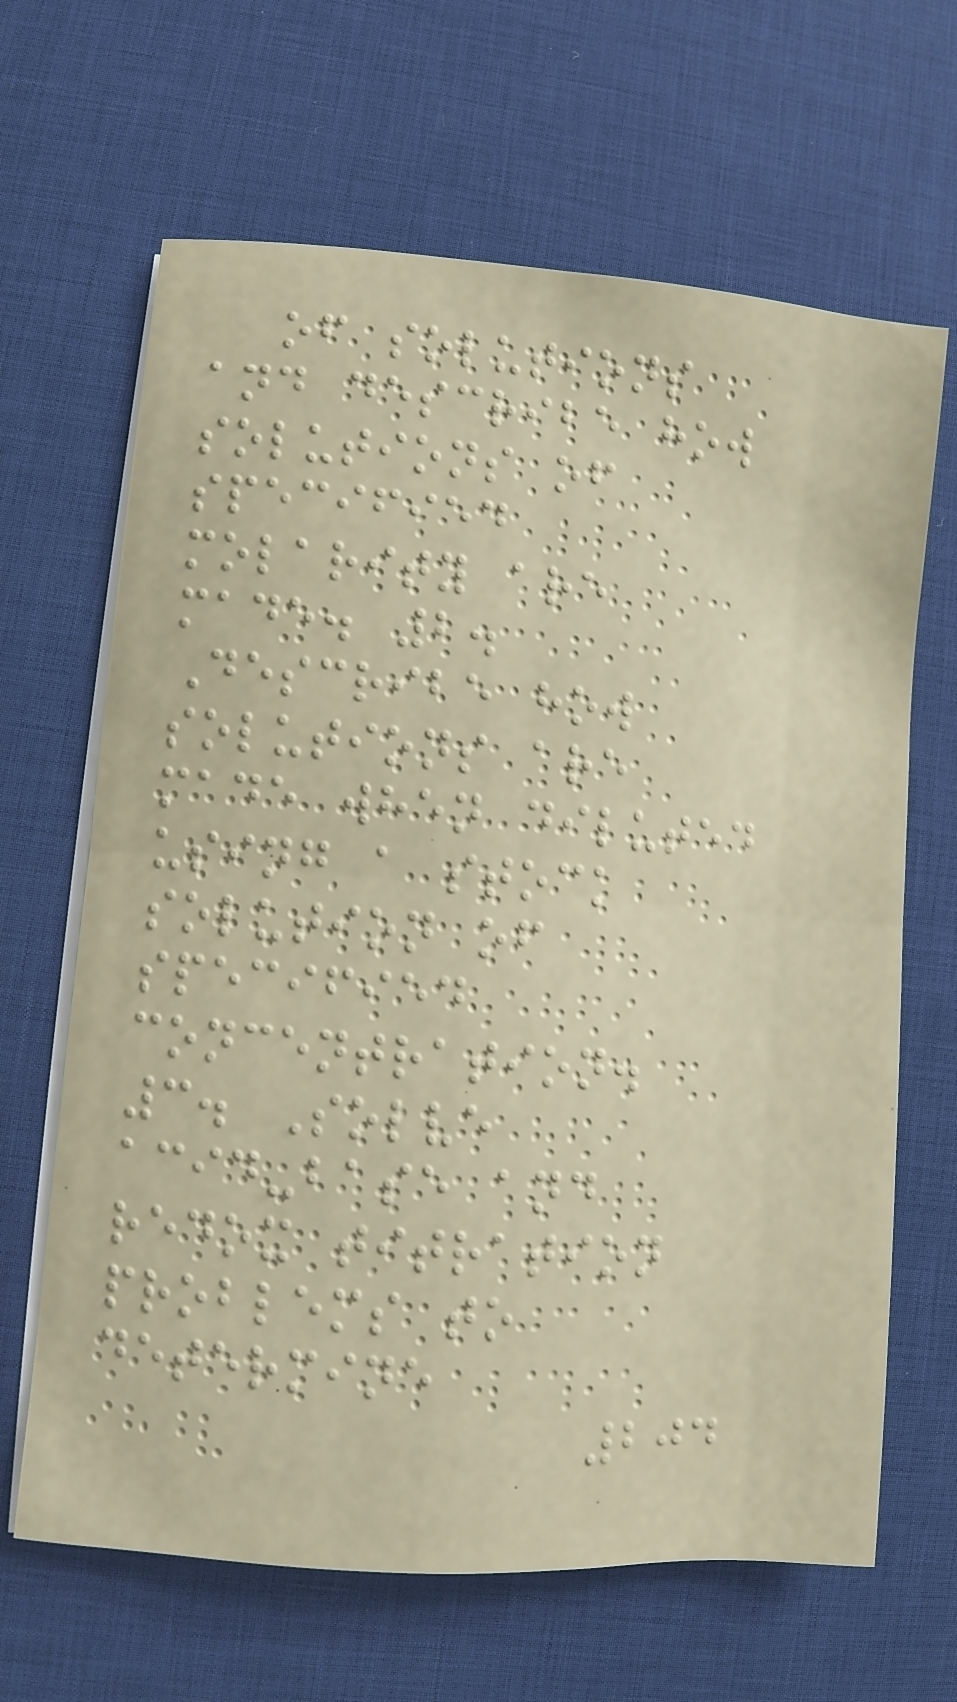of solutions
and describe how
solutions of
specified
molarity are
made. 2.
Describe how
solutions are
made when diluted
using a stock
solution of
specified
concentration.
3. Solve
acid-base and
redox titration
problems to
determine
204
